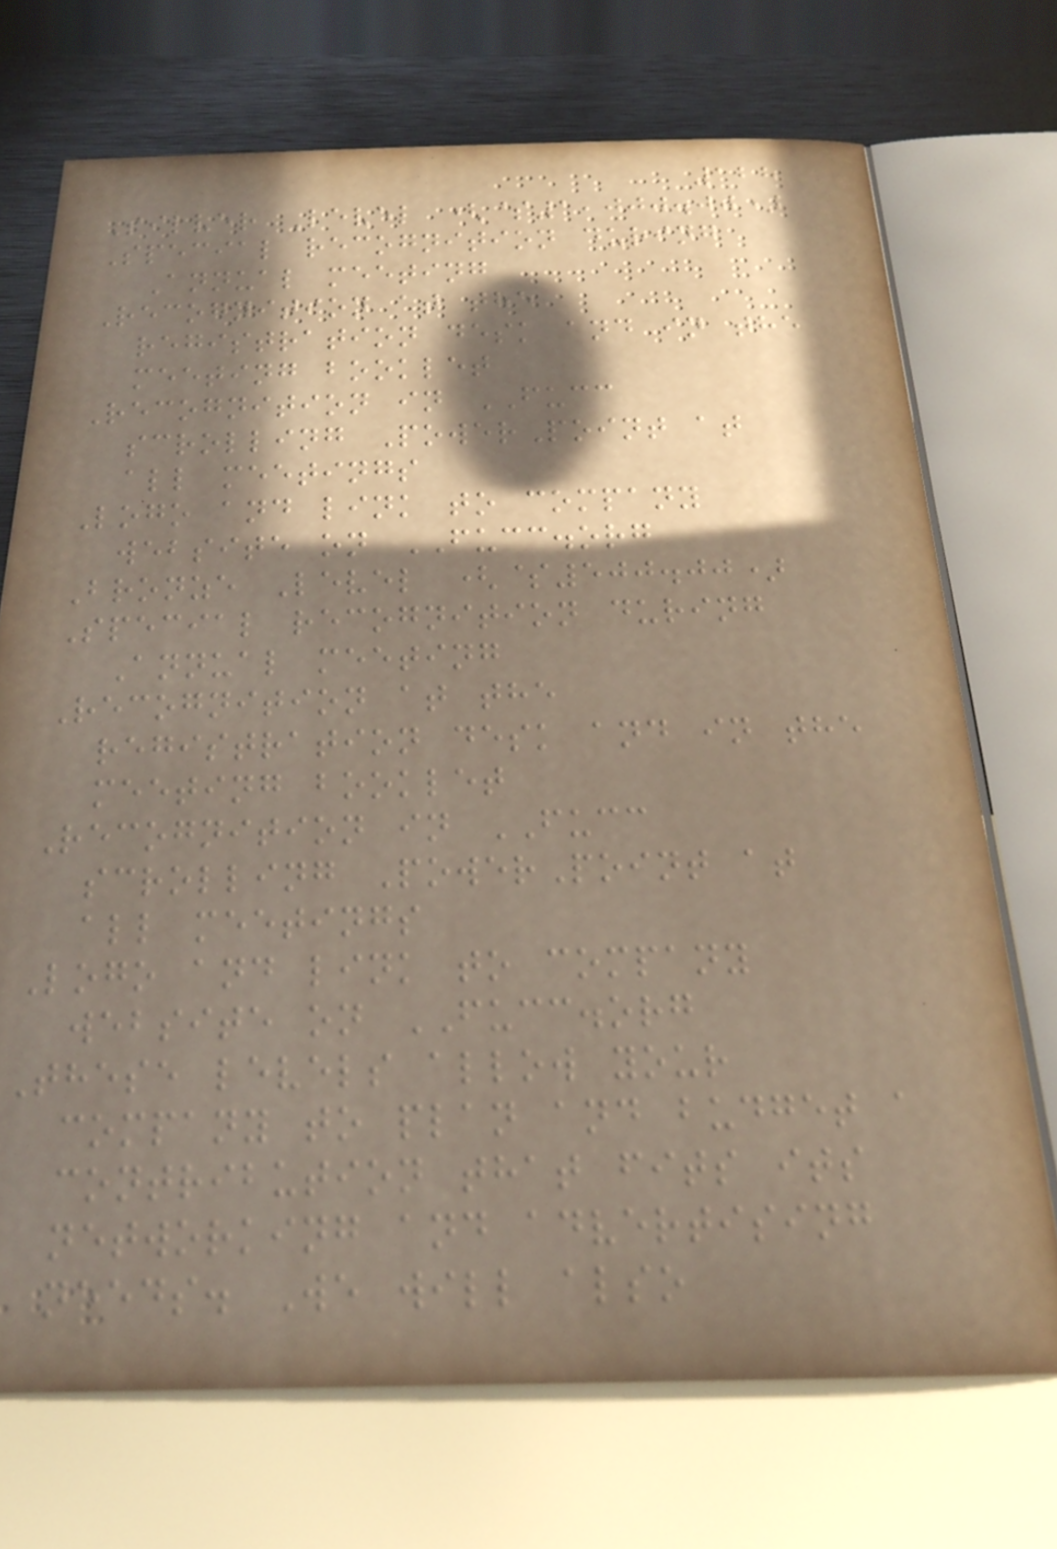128
Silver Level ($1,000.00)
Special recognition during
Annual meeting
Recognition at the
registration desk and in the
meeting booklet
Recognition in FUCC
scrolling PowerPoint at
all meetings
Logo and link to company
website on FUCC.org
Bronze Level ($500.00)
Special recognition during
Annual meeting
Recognition at the
registration desk and in the
meeting booklet
Recognition in FUCC
scrolling PowerPoint at
all meetings
Logo and link to company
website on FUCC.org
These levels allow your
company to plan and budget a
contribution that fits its
networking and advertising
needs. We will also
